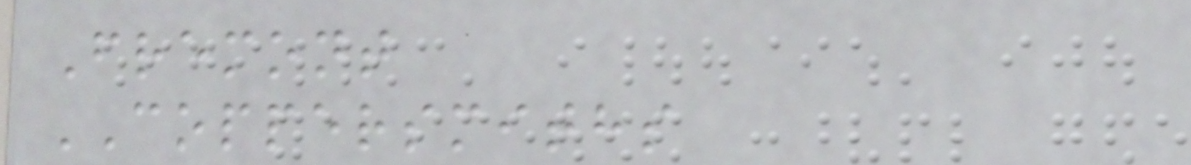Fremont
COPPERSMITHS
